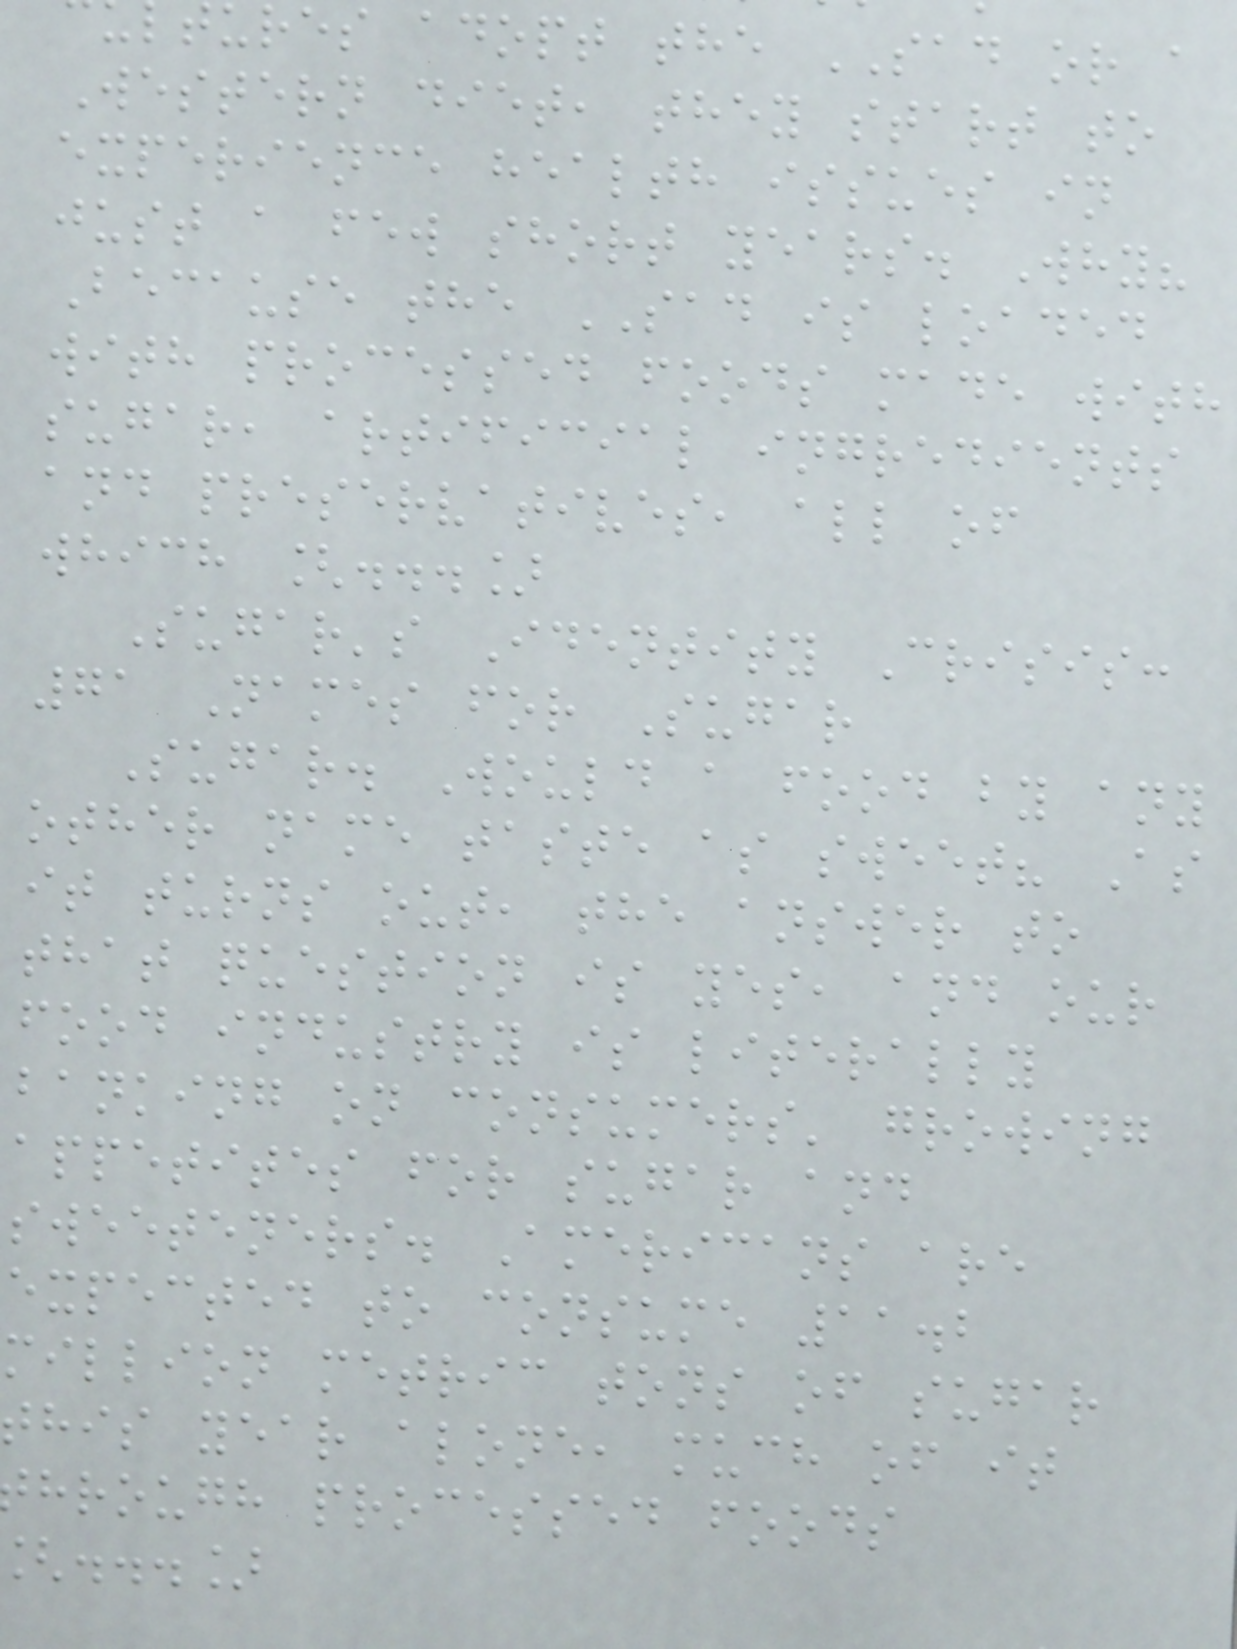ures adopt the SAD or a
Western diet, they start to
experience health issues in
just a few short years. Why?
Because the SAD is loaded
with processed foods made with
sugar, artificial ingredients
and preservatives, all of
which [...]
Sugar's Identity Crisis:
71 Names for Sugar
Sugar. Would a food by any
other name taste as sweet? As
it turns out, the answer to
that question is yes, and our
food industry is literally
banking on consumers' growing
appetites for sugar and
sweeteners. Americans are
expected to consume 11.2
million metric tons of sugar
this year alone, much of it
hrough processed foods
...]
